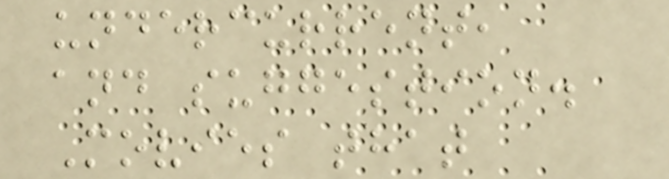undercurrent,
and suggestion.
Movies that
